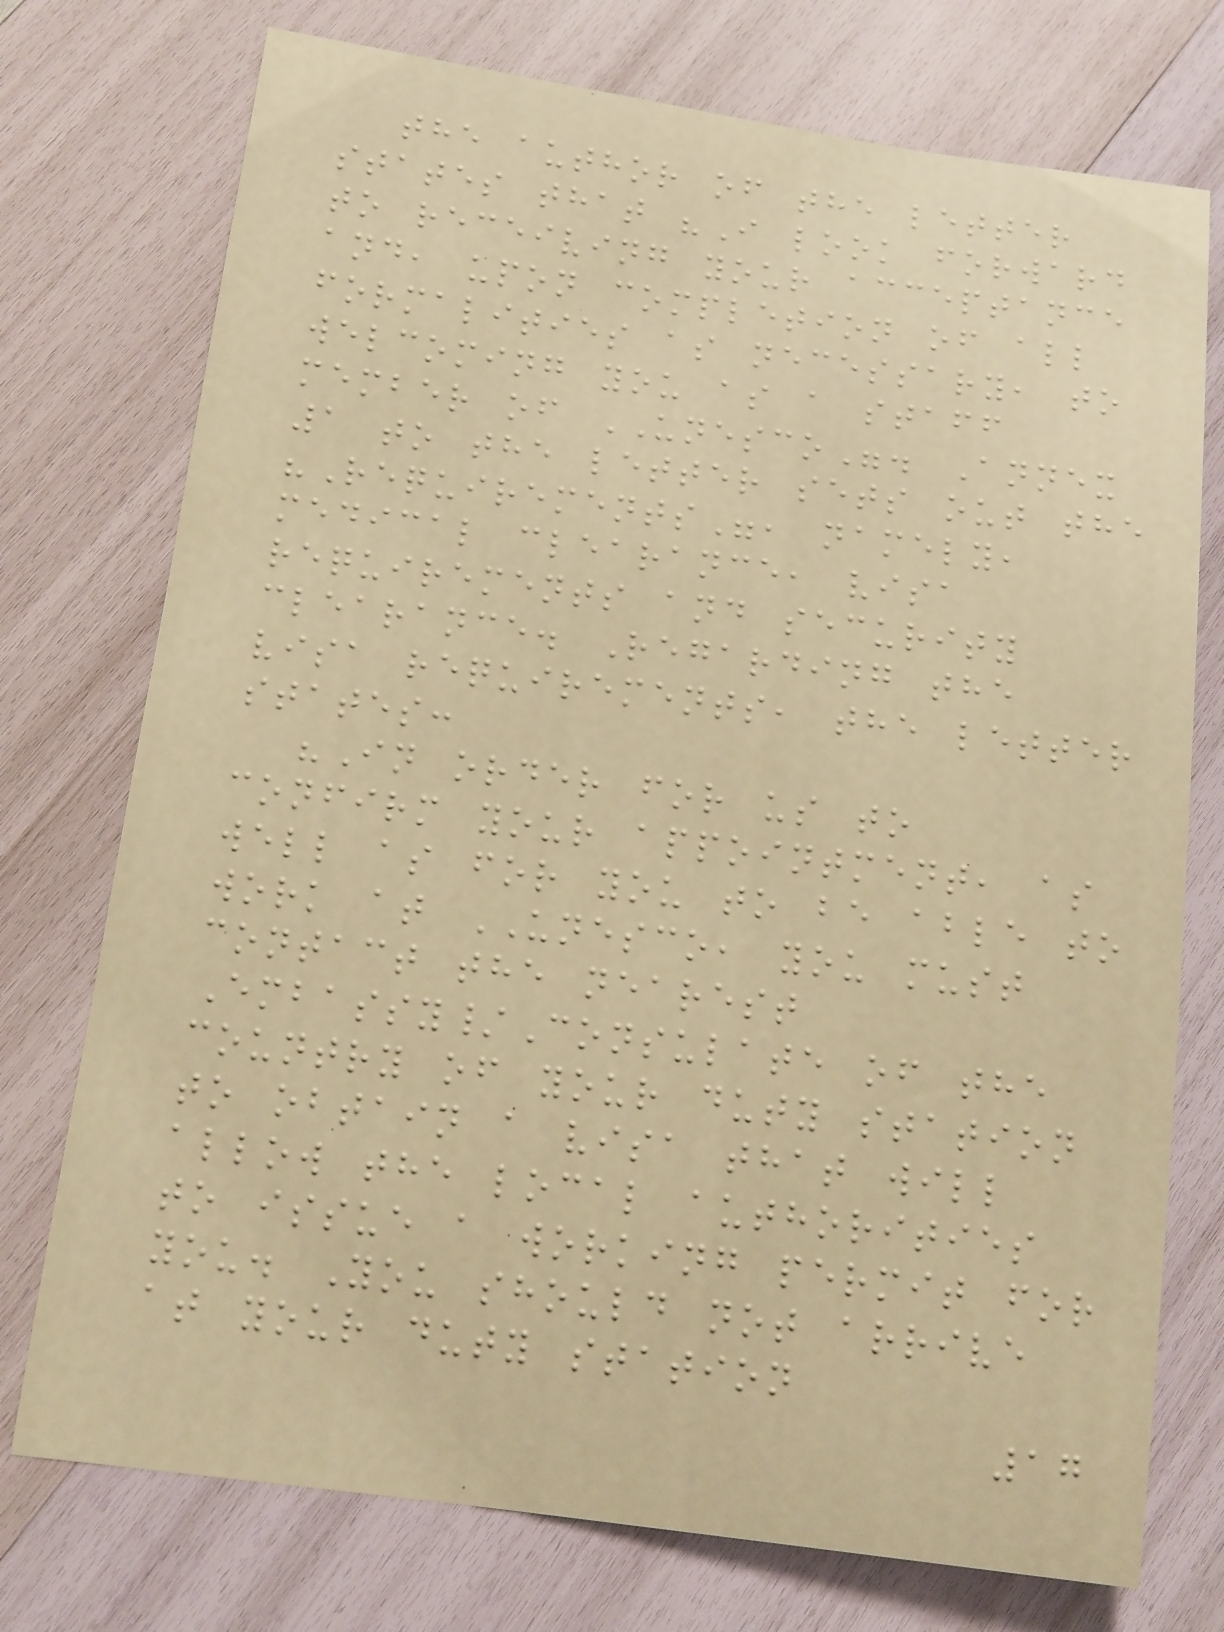the author of the letter
states that "I look forward
to receiving your acceptance
and, upon completion of all
formalities as necessary, to
welcoming you as a staff
member of UNESCO". Annex
1 to the letter sets out the
"Requirements", namely,
medical clearance, visa
requirements and security
clearance. Regarding the
visa requirements, the letter
states:
"In order for us to
confirm your appointment, as
well as for you to be able to
work at UNESCO, you must
contact the nearest
Embassy/Consulate of the
country of your duty station
to obtain a visa that will
allow the local authorities
to issue a working permit for
you. You should not arrive
at your duty station
17
